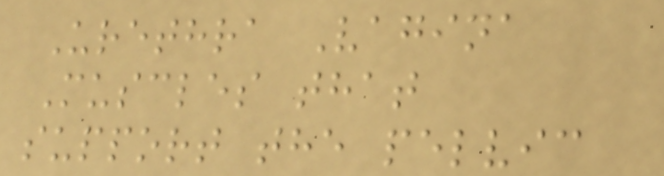Urethra Vagina
Muscles that
support the pelvic
